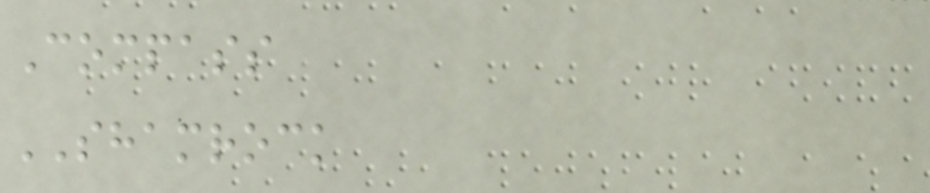Compass
SHAMROCK
